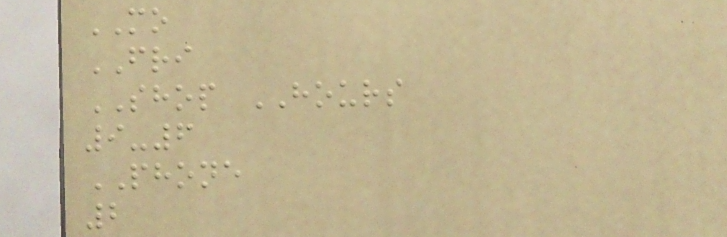MO
FRI
SHOP HOURS
9-6
PHONE
2
